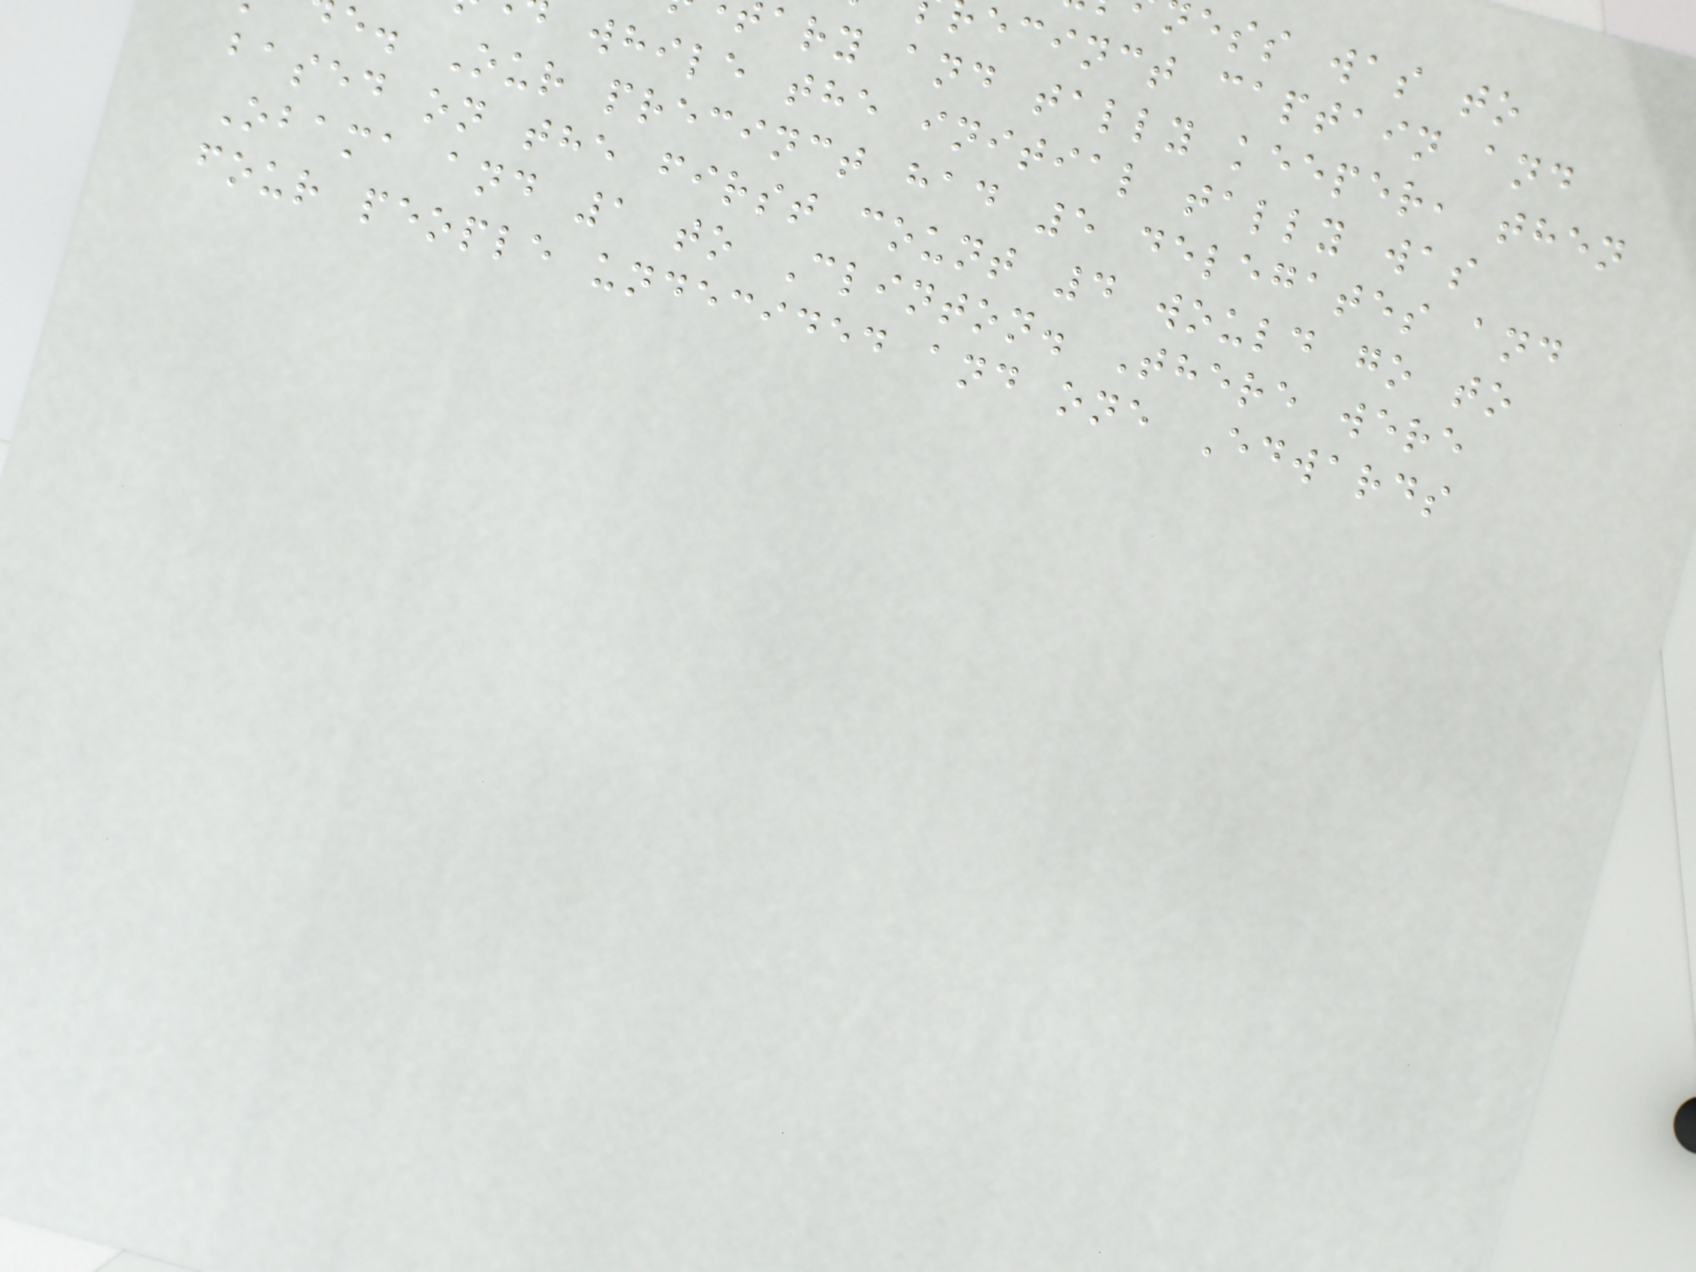ess was to
ecinct captain and
ary and tally keeper, then
while the initial tally was
e. Our precinct had 5 delegates and
based on the first count 4 would go to
Obama and 1 to Clinton. There were
four people undecided and one Edwards
